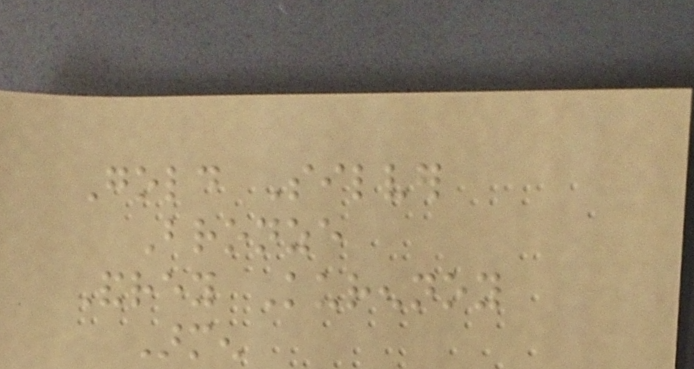Gold Silver
Bronze
Andrey Kurennoy
Armen
